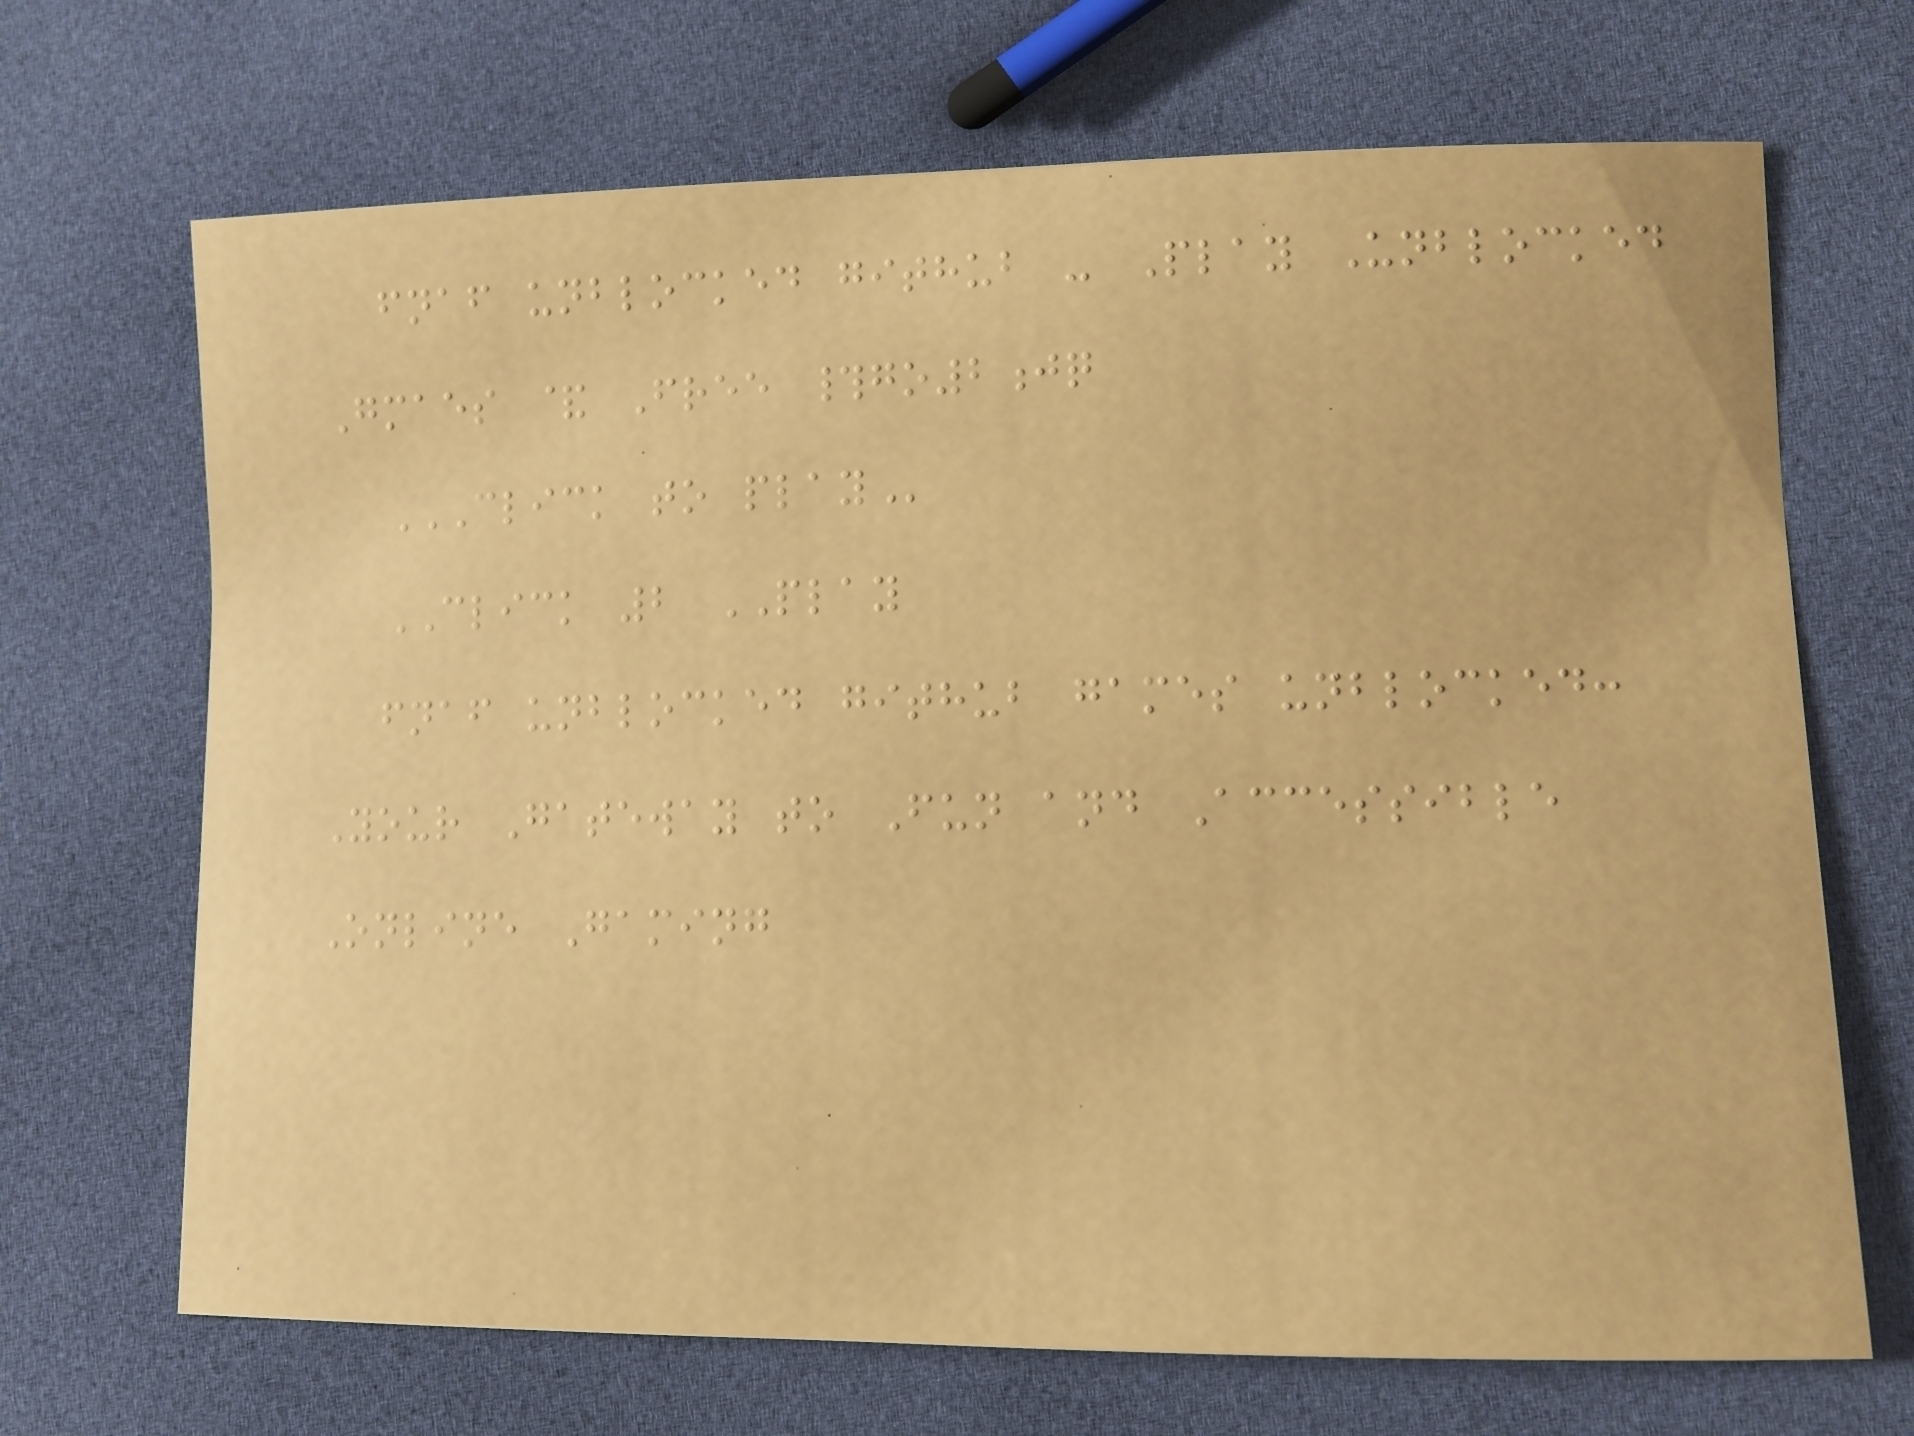fnaf unblocked github - Play Unblocked
Gmaes & Free #go2jq
CLICK TO PLAY
CLICK 2 PLAY
fnaf unblocked github games unblocked:
Your Gateway to Fun and Accessible
Online Gaming
